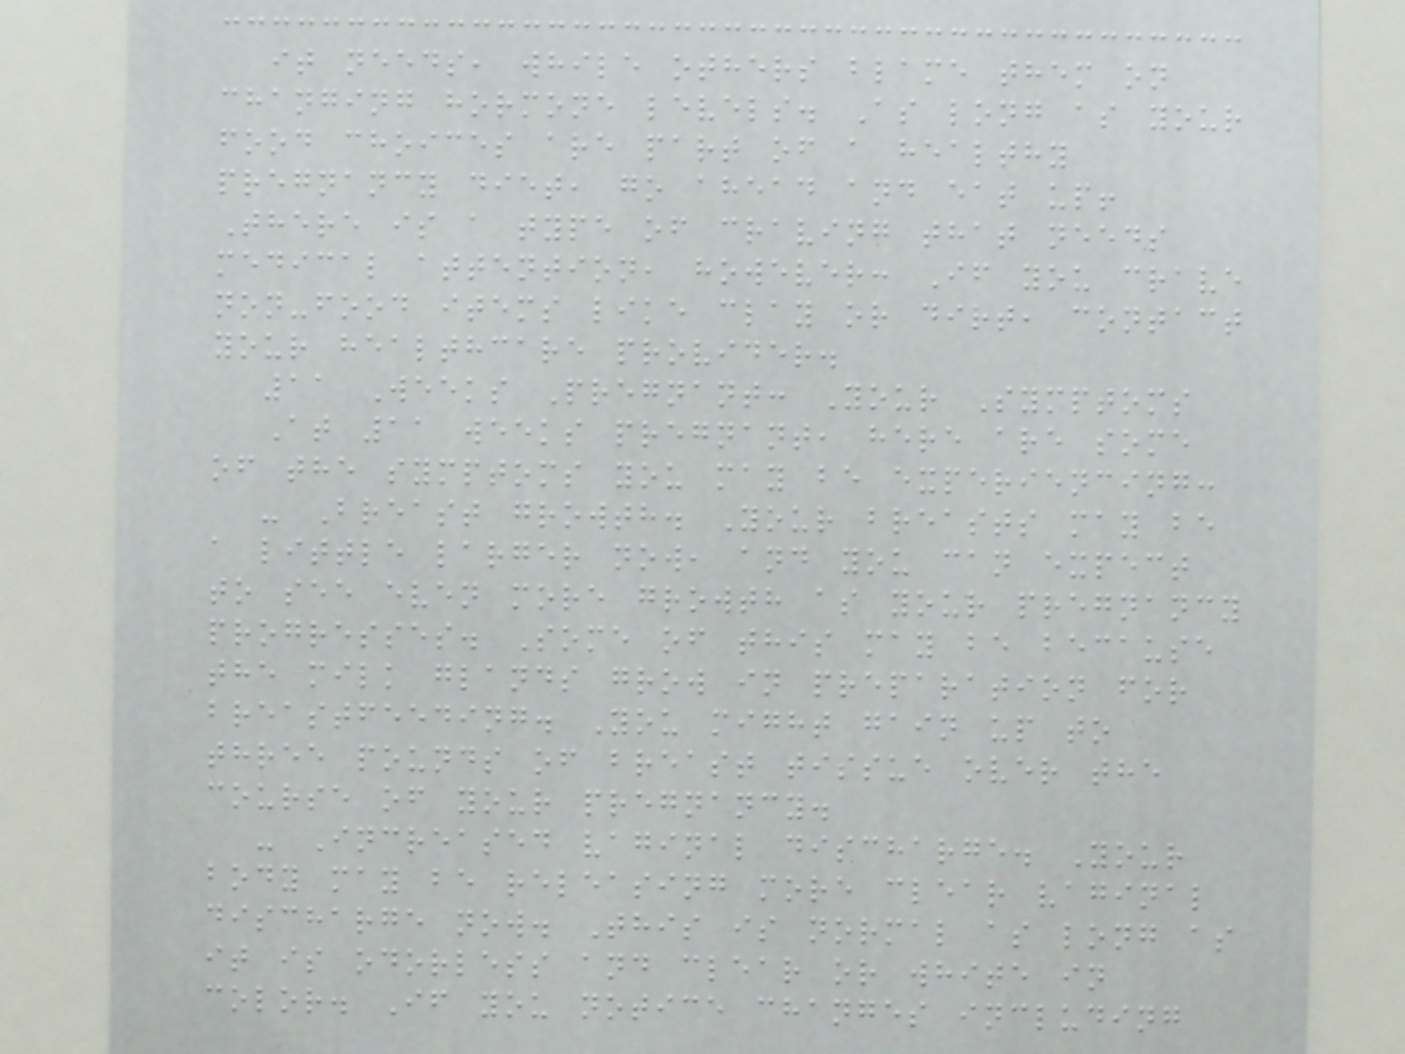it needs, while others blame them on
changing hormone levels. As long as your
food choices are part of a healthy
pregnancy diet, go ahead and eat up!
There is a type of craving that needs
medical attention, however: If you crave
non-food items like clay or dirt, contact
your healthcare provider.
11 Weeks Pregnant: Your Symptoms
At 11 weeks pregnant, here are some
of the symptoms you may be experiencing:
- Breast growth. Your breasts may be
a little larger now, and you can expect
to see even more growth as your pregnancy
progresses. Some of this may be because
the milk glands grow in preparation for
breastfeeding. You might gain up to
three pounds of breast tissue over the
course of your pregnancy.
- Increased vaginal discharge. Your
body may be releasing more clear vaginal
discharge now. This is normal as long as
it is odorless and clear or white in
color. If you notice changes including
